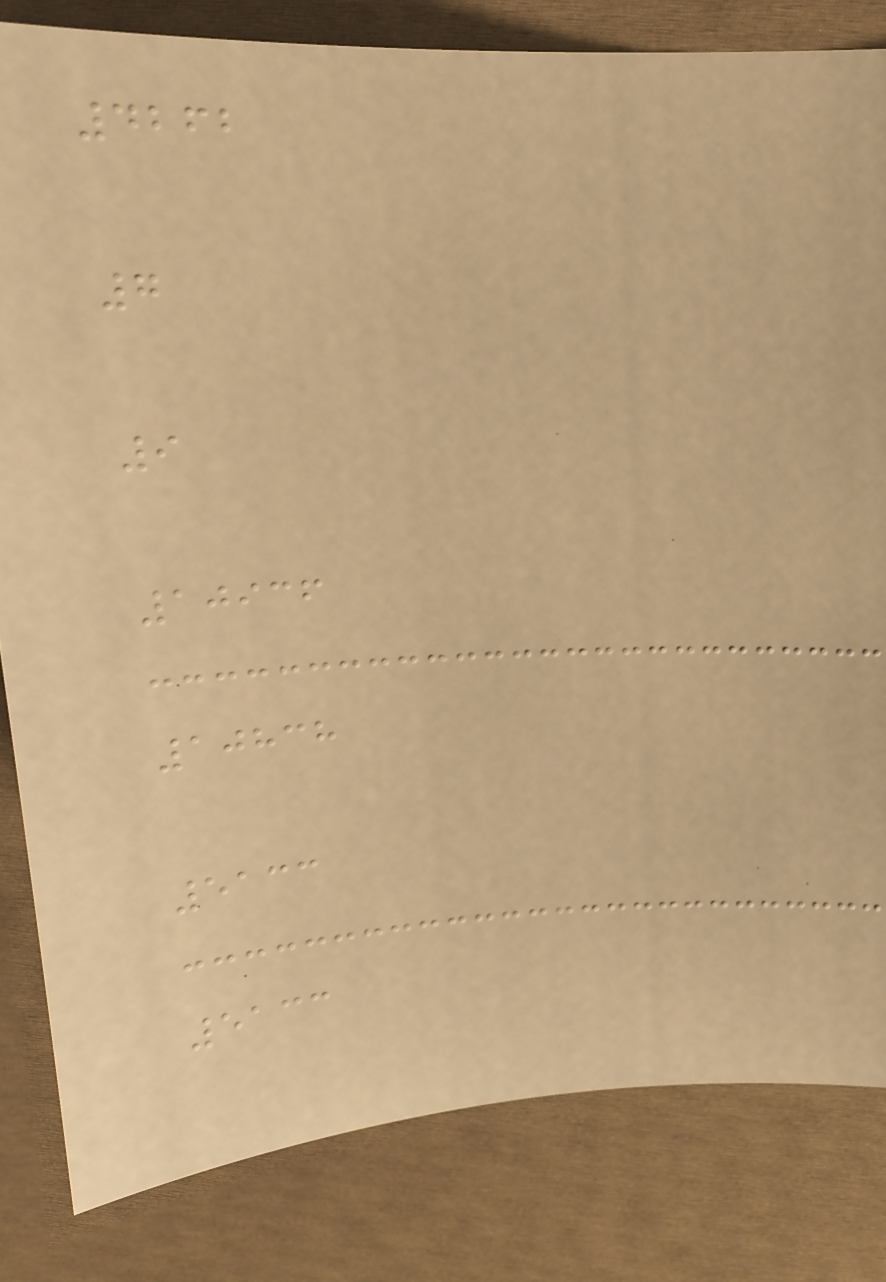4262
7
9
10936
10838
5133
5133
